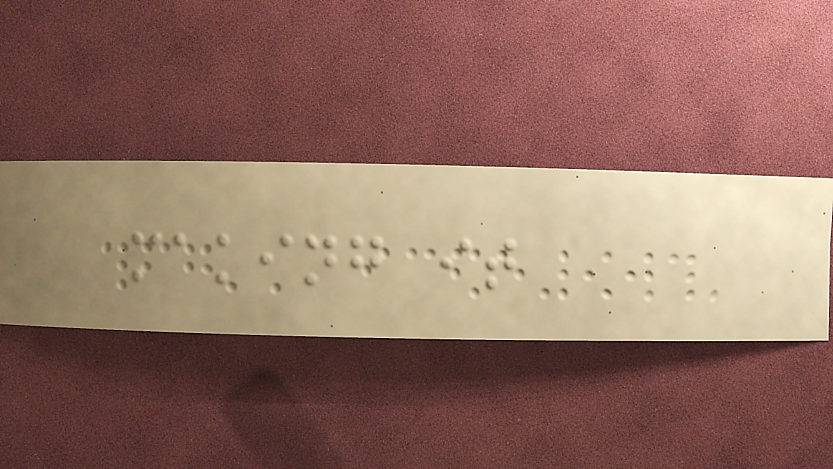making it
